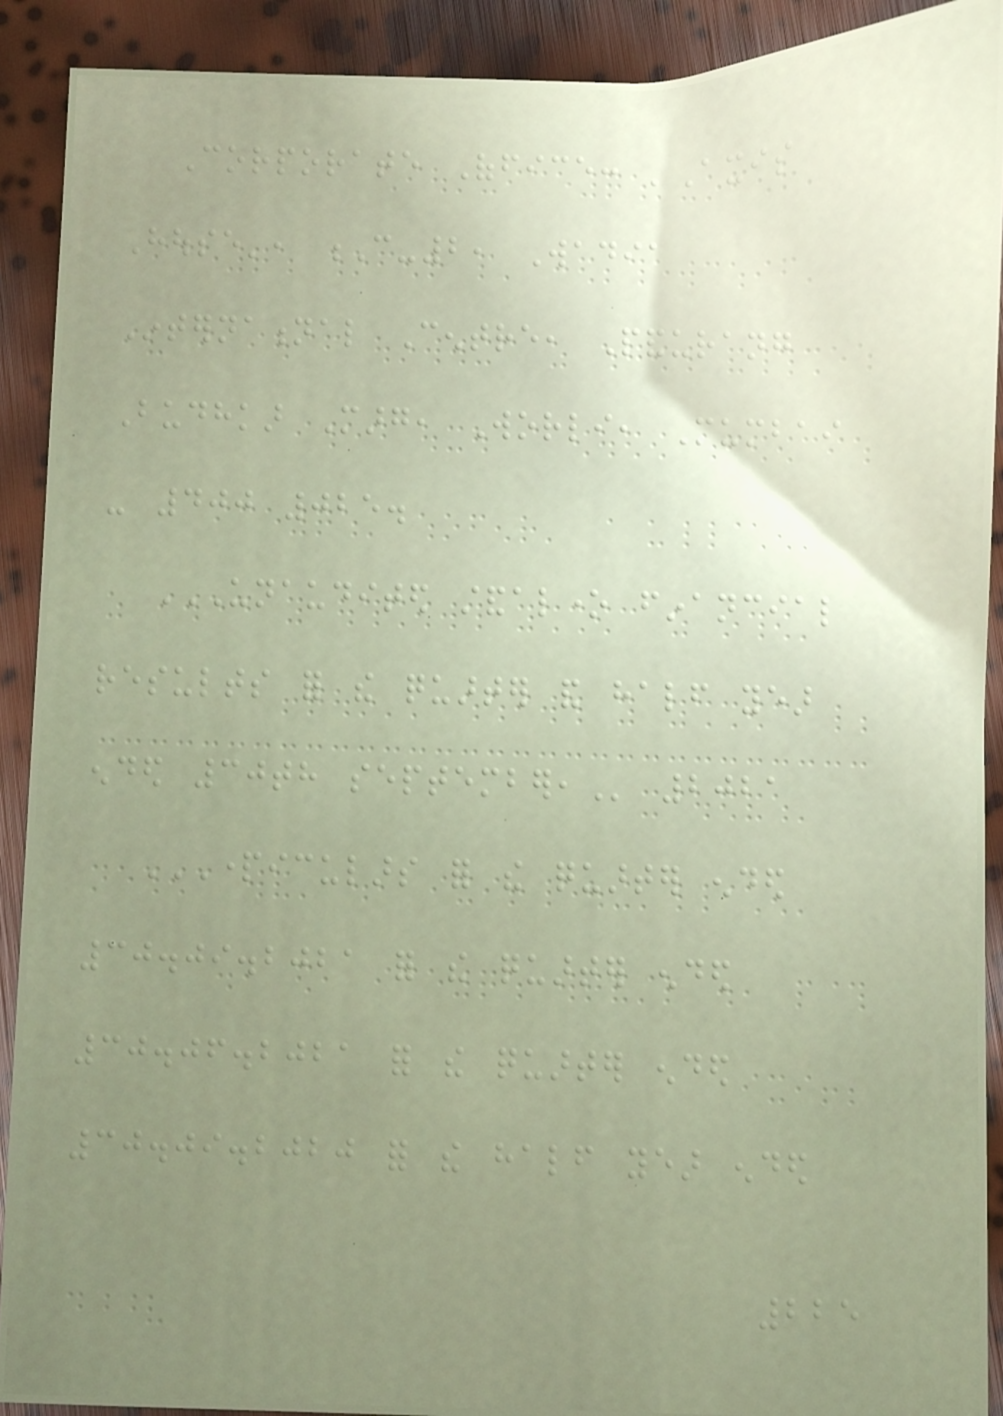Corporate Office: 'Axis
House', C-2, Wadia
International Centre, Pandurang
Budhkar Marg, Worli, Mumbai
- 400 025.
UNAUDITED STANDALONE FINANCIAL
RESULTS FOR THE QUARTER AND HALF YEAR
ENDED 30TH SEPTEMBER, 2021
PARTICULARS FOR THE QUARTER ENDED
30.09.2021 FOR THE QUARTER ENDED
30.06.2021 FOR THE QUARTER ENDED
30.09.2020 FOR THE HALF YEAR ENDED
225
